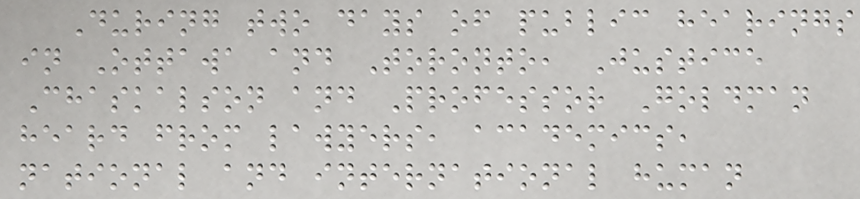During two days of public hearings
in Ottawa and Toronto, Justice
Chaskalson and Professor Goldman
heard from lawyers, academics,
national and international human
